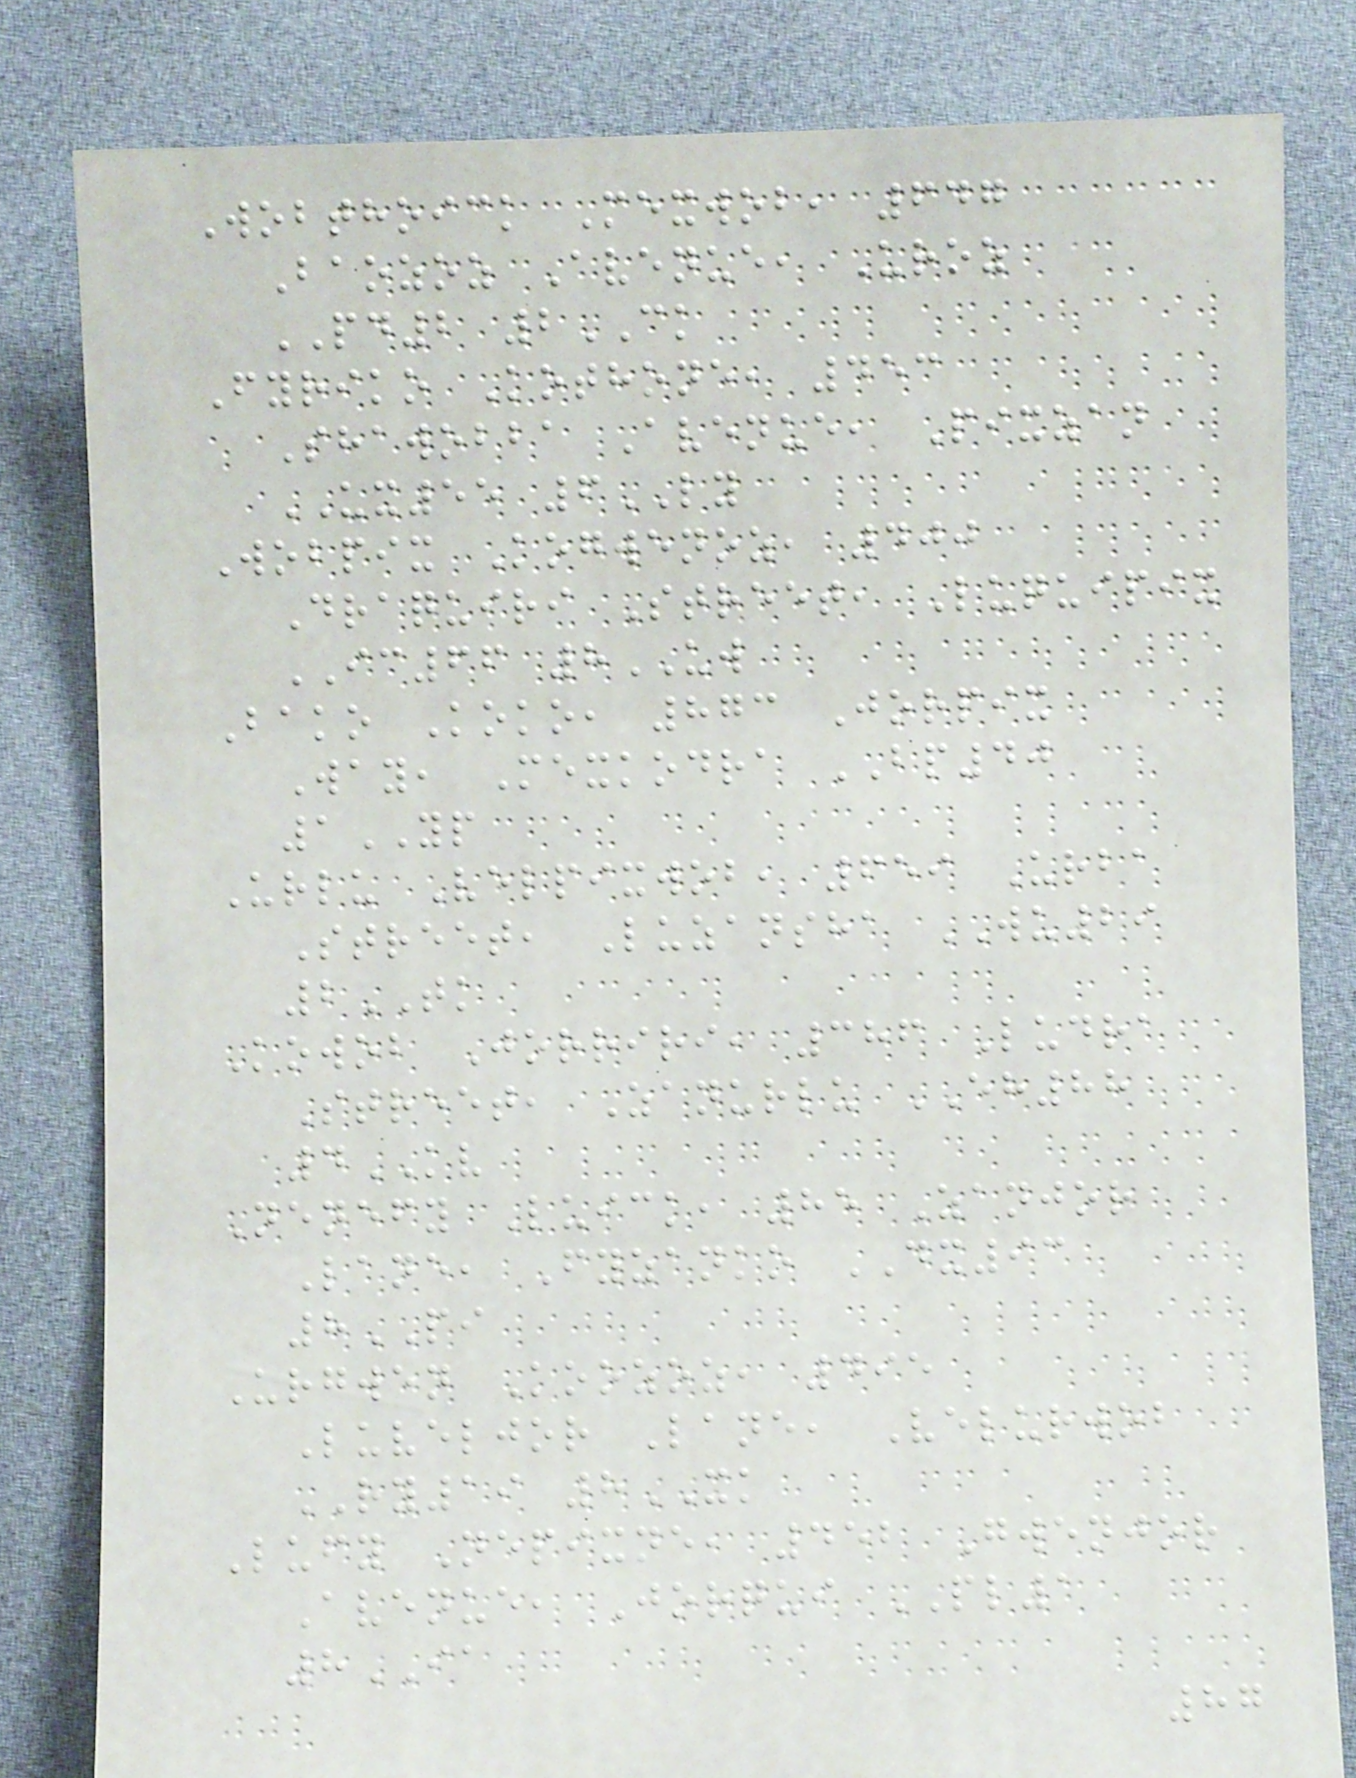Wobthoick Mexwob, 647
Baozoz Avenue, Uroz
PD2 2CK
Fyriko Kothone, 453
Shawobba Avenue, Pixzan
UX55 6LY
Wobpix Kogwenoz, 400
Draquiri Street, Luquipix
IC66 8UW
Bako Koko, 873 Jorpix
Way, Mexkodra BP40
1YP
Urlu Velpixwob, 659 Urba
Street, Luzansha WU29
2TK
Kowob Jorriri, 386 Ludra
Street, Zanurlu EH88
4KV
Nenefy Luick, 85 Zanjor
Lane, Fyzanko DX93
8PI
Urgwen Koozoz, 495
Luveljor Lane, Velurwob
RY19 8XK
Lufy Nepixne, 452 Gwenjor
Avenue, Jorqui PL1
8IA
87
